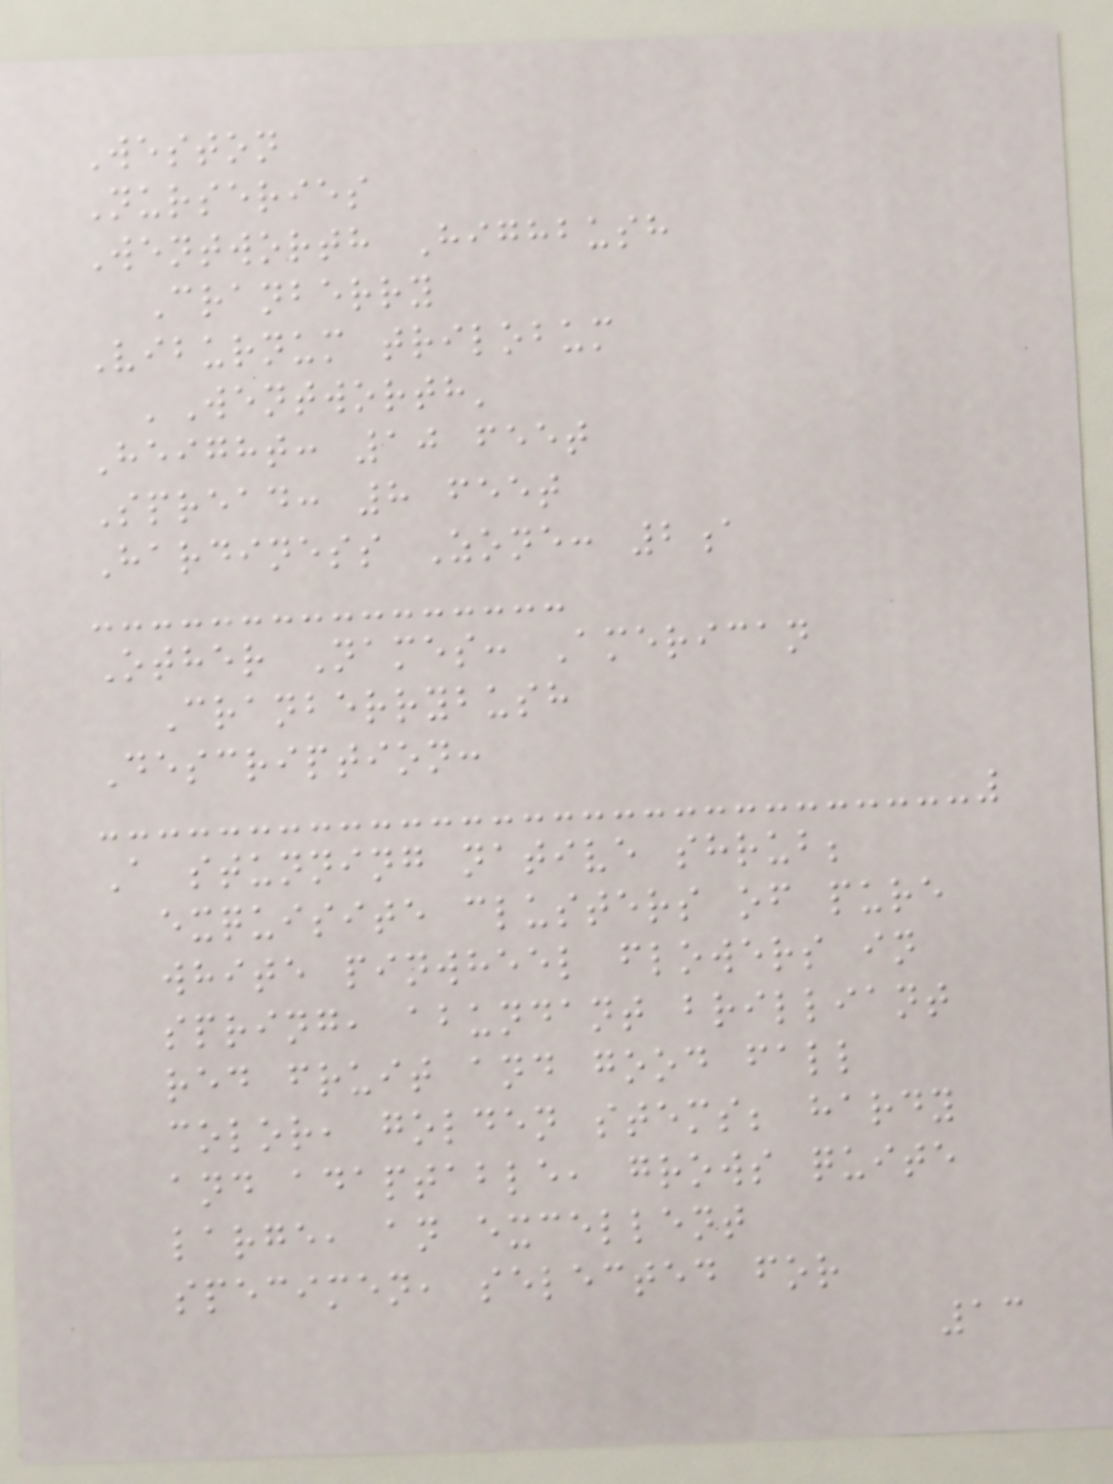Weston
Nurseries
Wentworth Highbush
Cranberry
Viburnum trilobum
'Wentworth'
Height: 10 feet
Spread: 8 feet
Hardiness Zone: 2a
Other Names: American
Cranberrybush
Description:
A stunning native shrub;
exquisite clusters of pure
white pinwheel flowers in
spring, abundant brilliant
red fruit and good fall
color, golden stems; hardy
and adaptable, grows quite
large, an excellent
specimen, selected for
13
